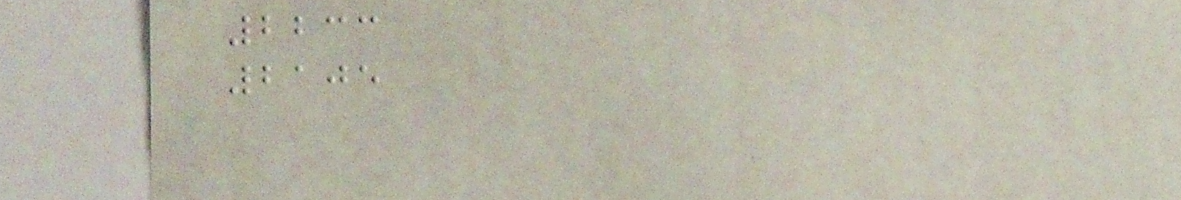2233
2105
